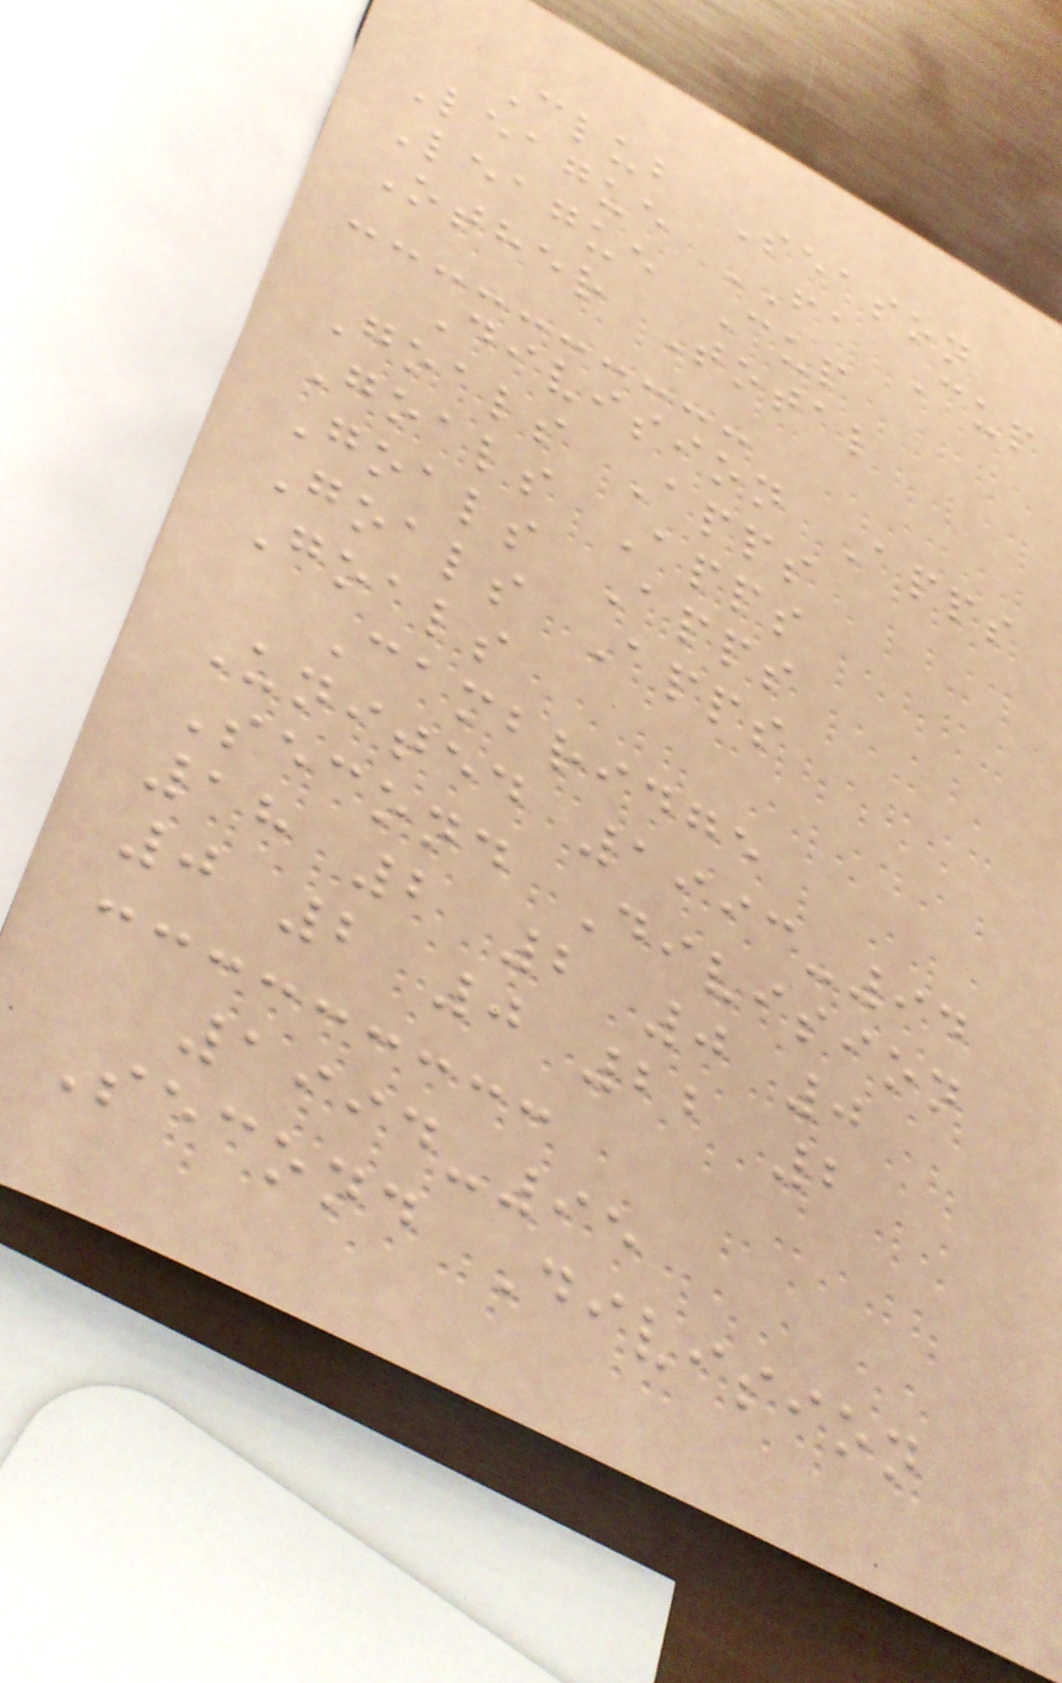Club Season
League FA Cup
League Cup
Other Total
Division Apps
Goals Apps
Goals Apps
Goals Apps
Goals Apps
Goals
Cambridge
United 1993-94
Second Division
18 2 2 0 0
0 2 0 22 2
1994-95
Second Division
